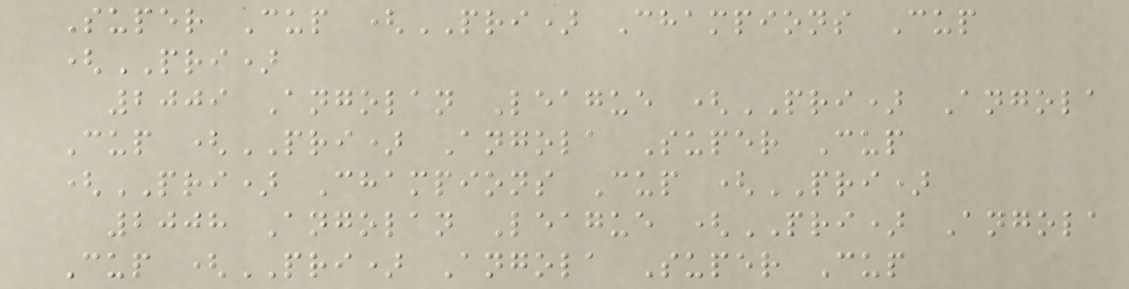Super Cup (PRI) Champions Cup
(PRI)
2009 Angolan League (PRI) Angola
Cup (PRI) Angola Super Cup
(PRI) Champions Cup (PRI)
2008 Angolan League (PRI) Angola
Cup (PRI) Angola Super Cup
